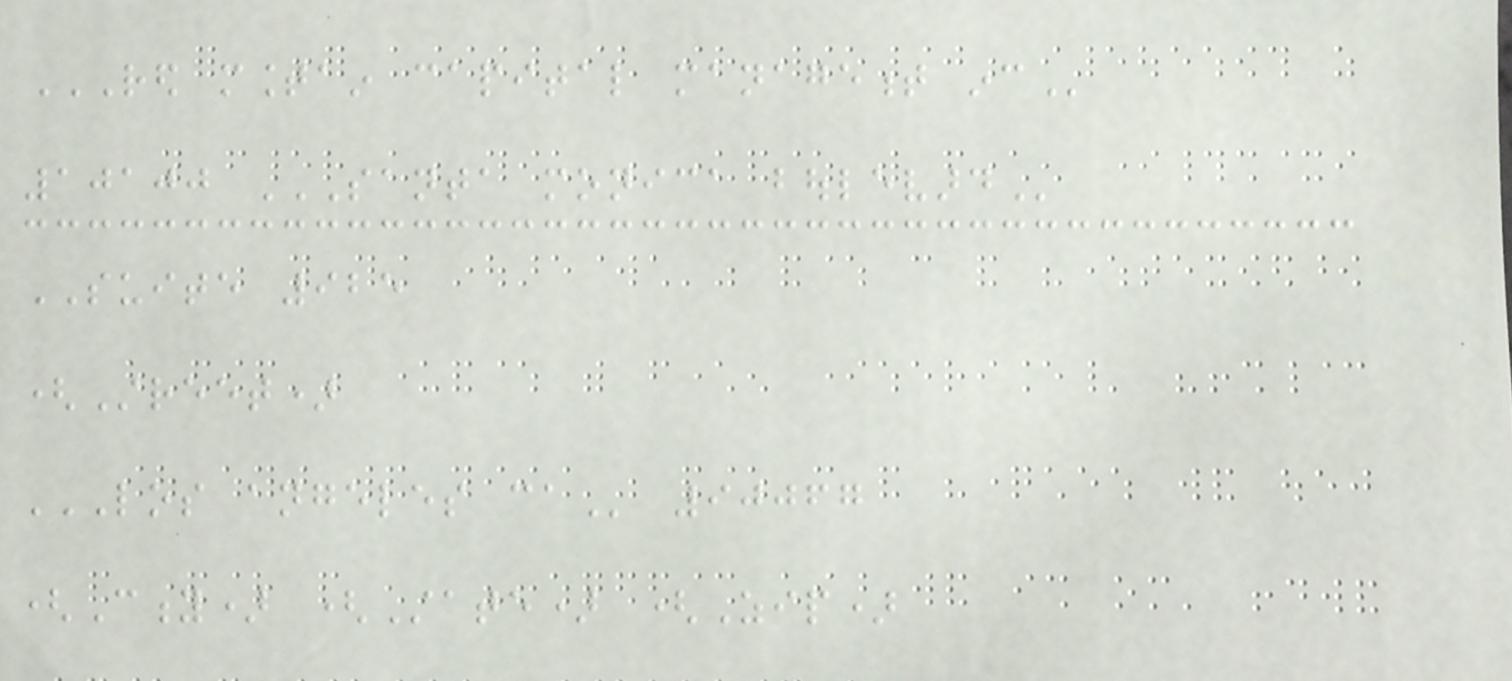RED MOUNTAIN CAPITAL MANAGEMENT INC
10100 SANTA MONICA BOULEVARD
SUITE 925
(Street)
LOS ANGELES CA 90067
(City) (State) (Zip)
